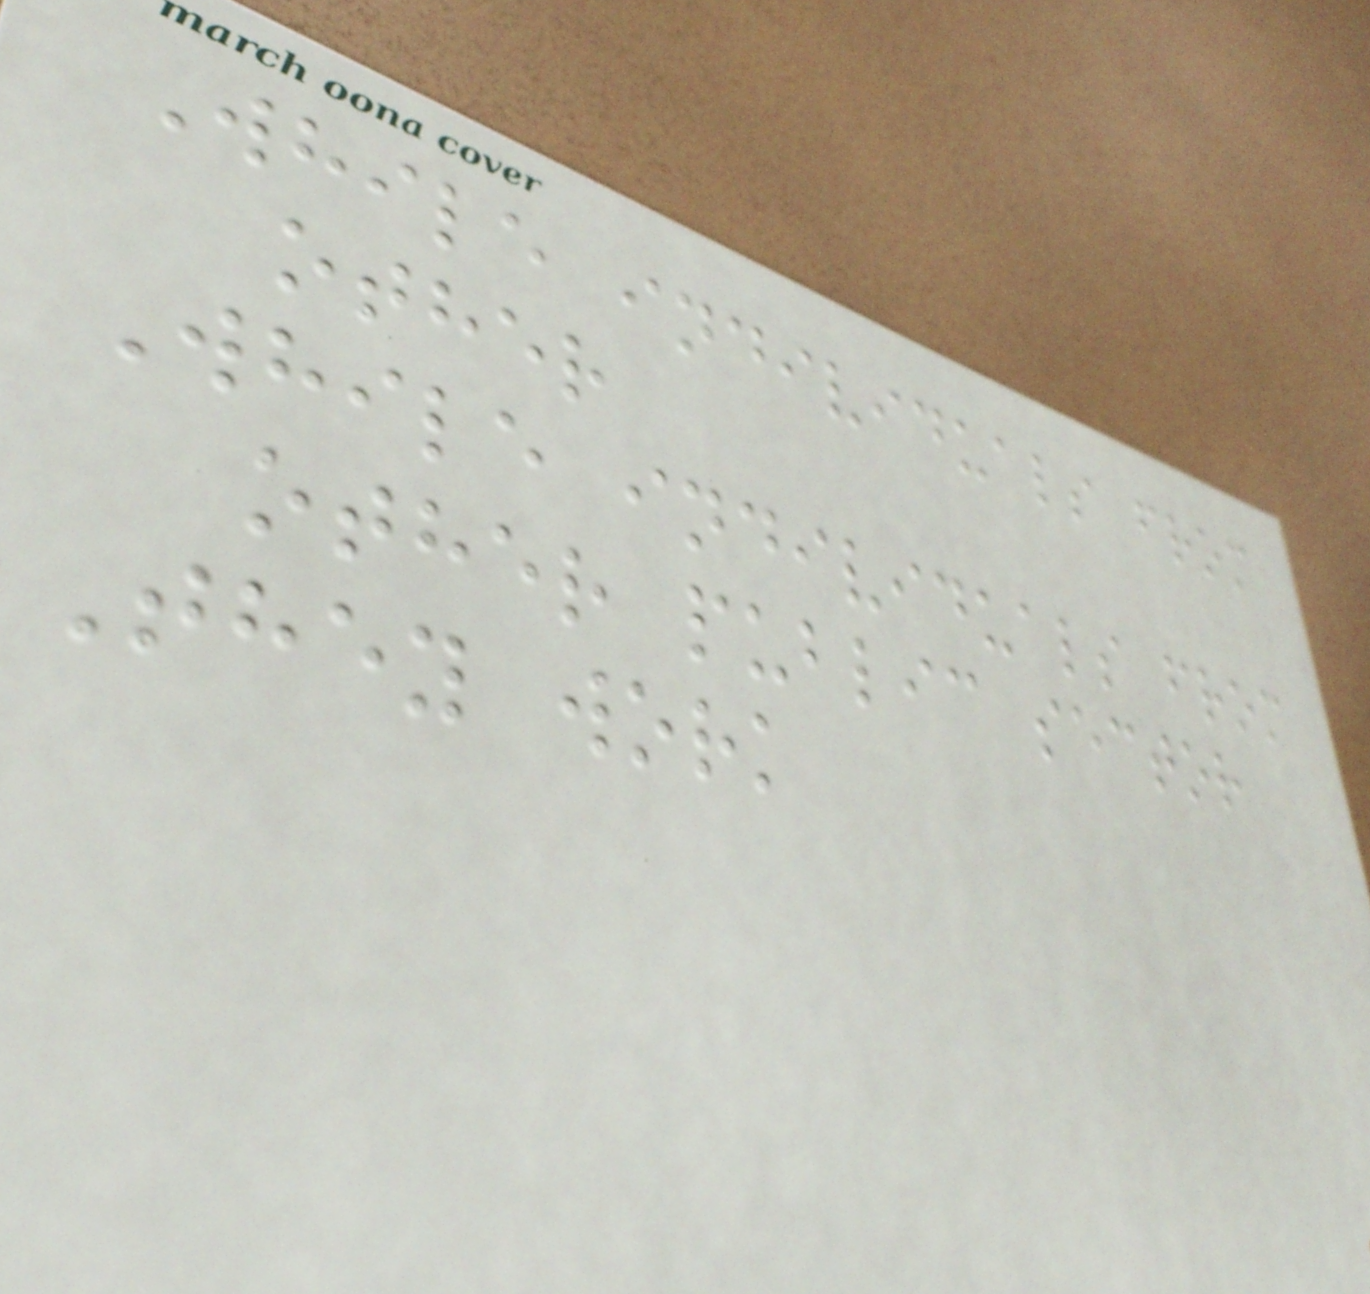While individuals from
other
While individuals from
other public sector
They work
